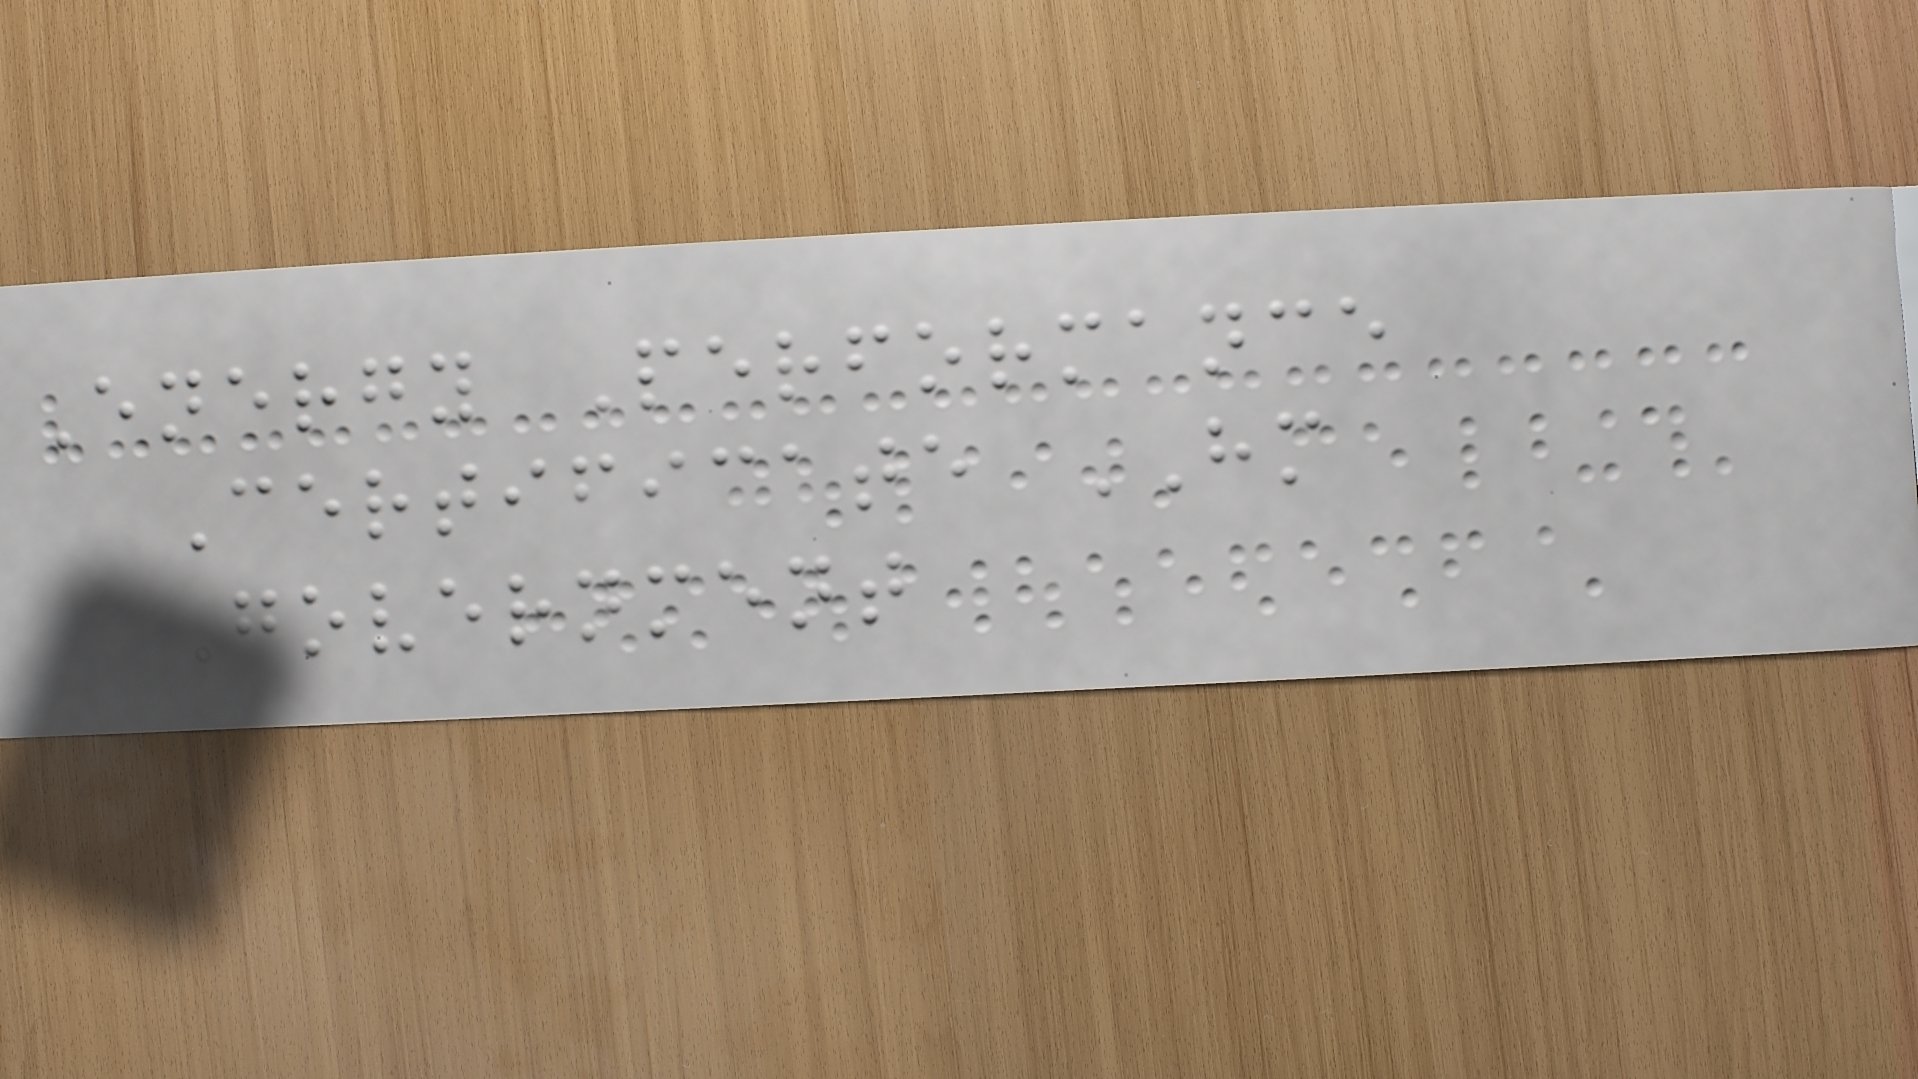Energy Performance
Certificate HM
Government
